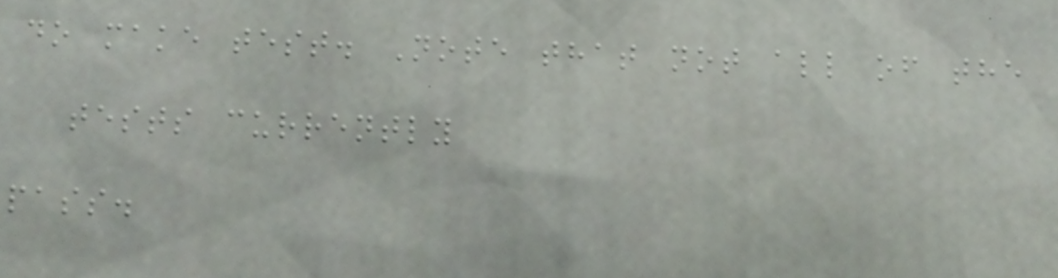do make test. Note that not all of the
tests currently
pass.
